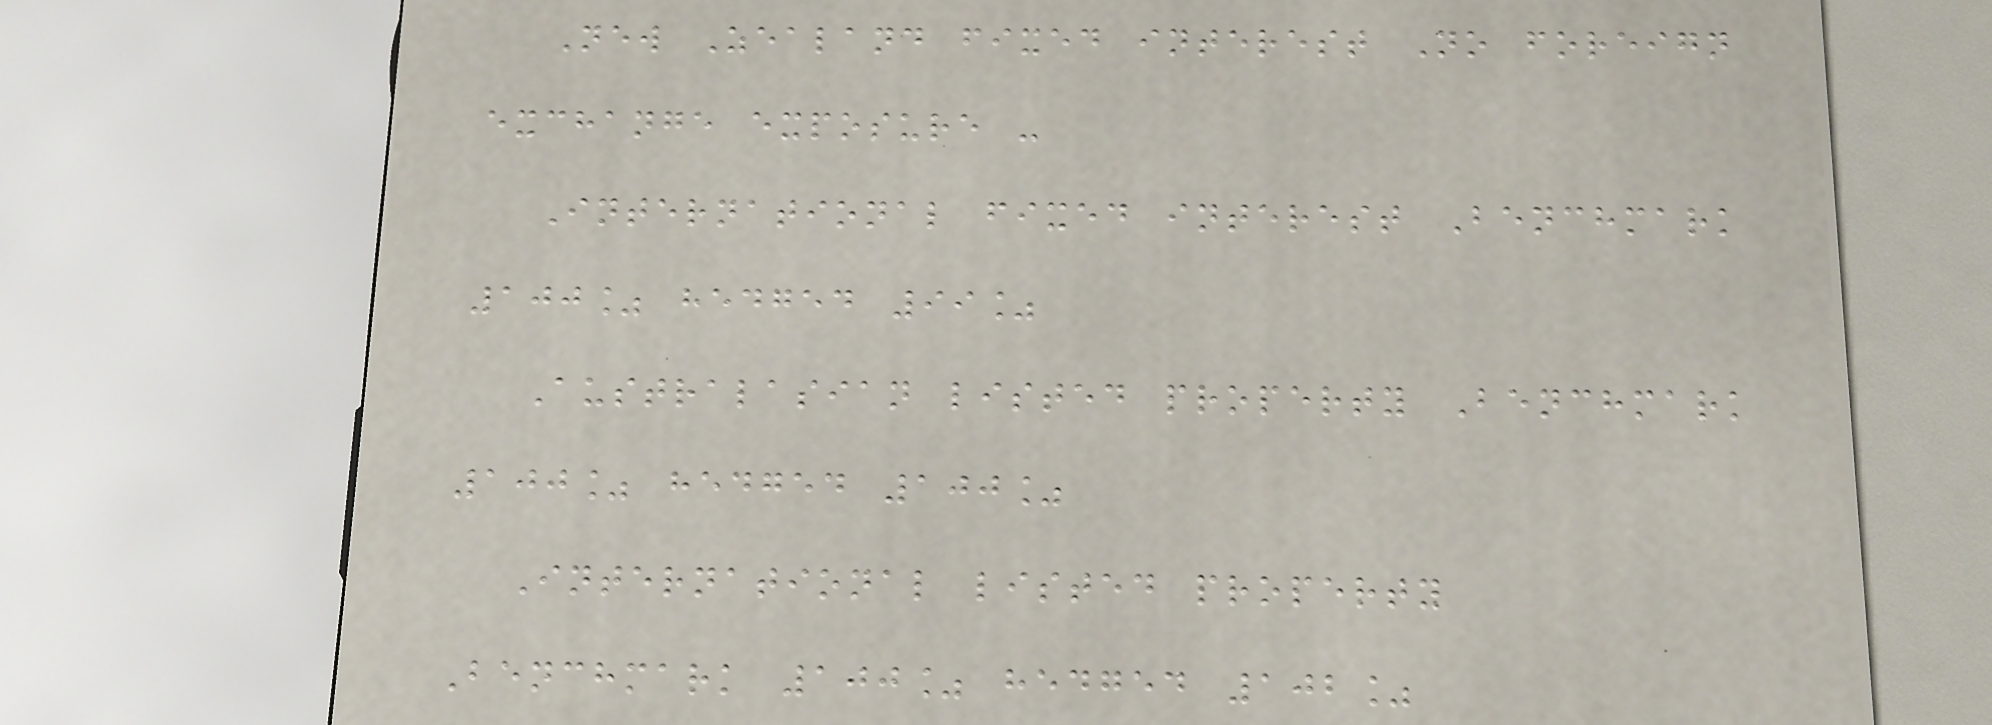New Zealand fixed interest No foreign
exchange exposure -
International fixed interest Benchmark
100% hedged 99%
Australasian listed property Benchmark
100% hedged 100%
International listed property
Benchmark 100% hedged 102%
